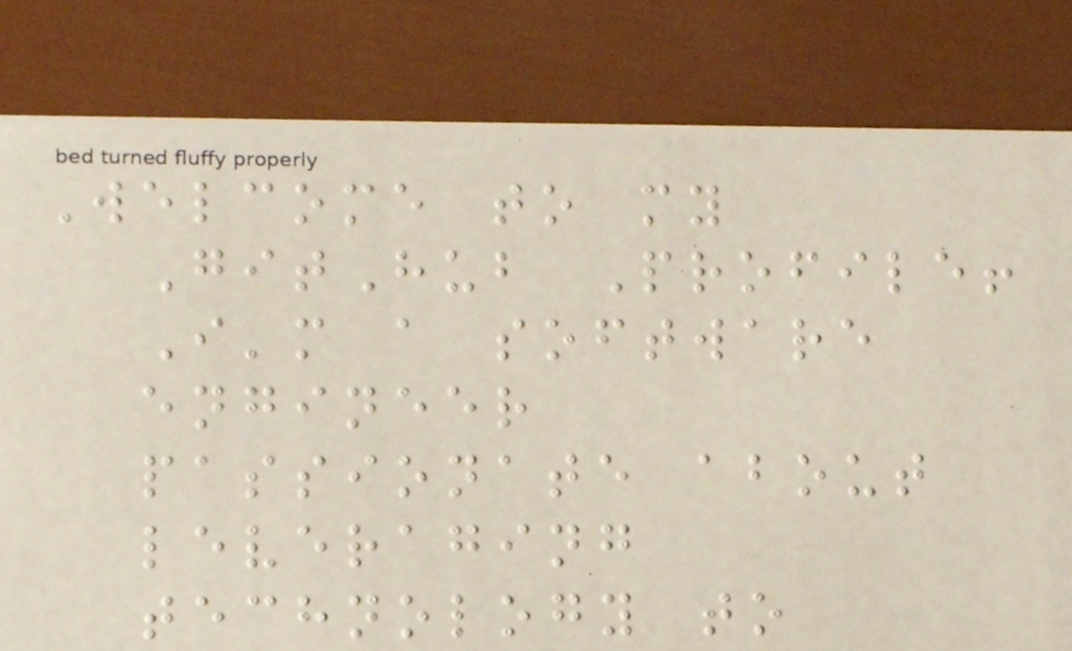Welcome to my
GitHub Profile!
I'm a software
engineer
passionate about
leveraging
technology to
